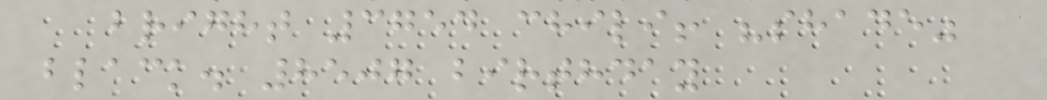bright 3754 chili! "shade"
black. 8507 birthday
